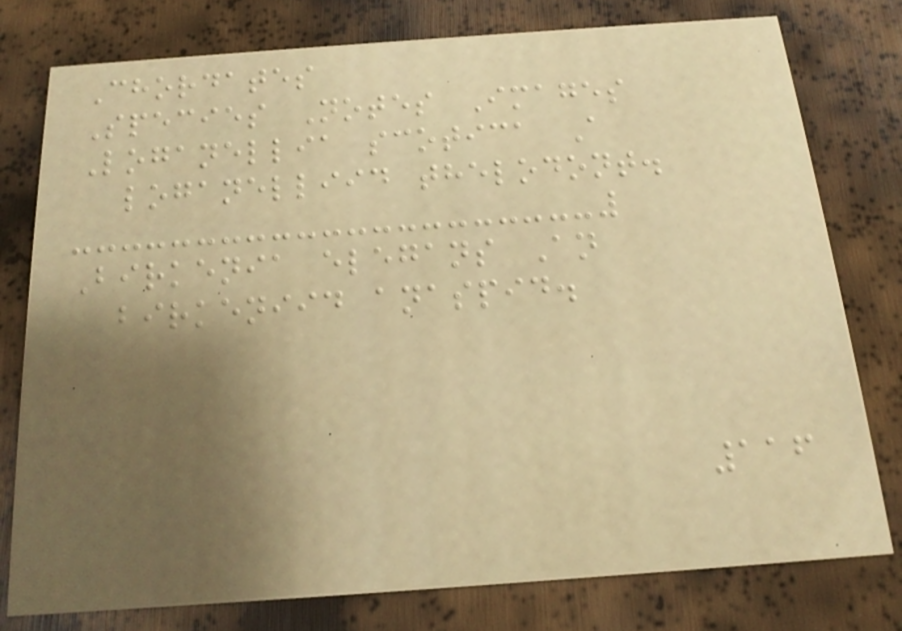Chordates
Species Notes Images
Loganellia scotica A
loganelliid thelodont.
Birkenia elegans An
birkeniid anaspid.
116
